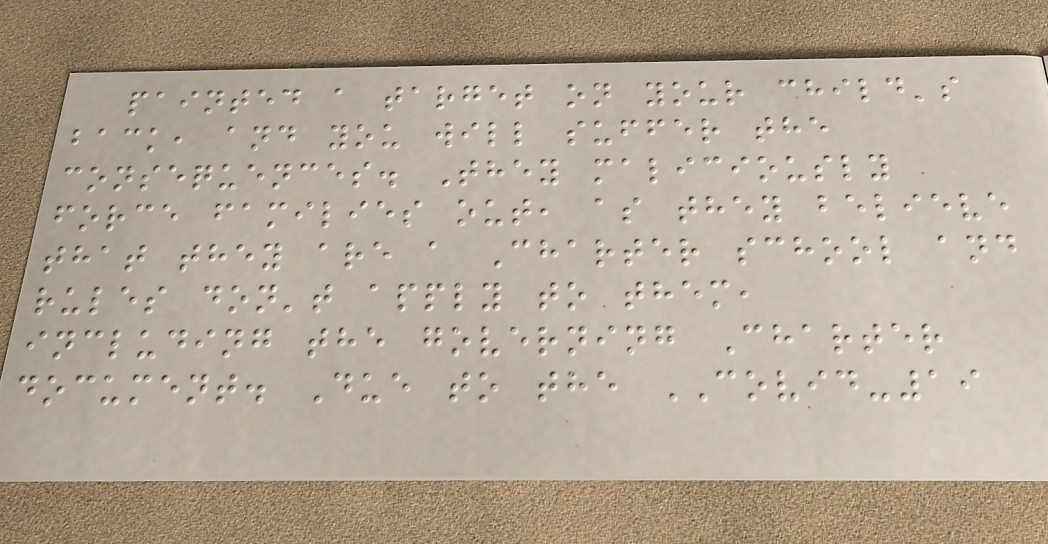painted a target on your child's
back, and you will suffer the
consequences. They maliciously
force families out, as they believe
that they are a Charter school and
rules don't apply to them,
including the governing Charter
document. Due to the COVID-19
